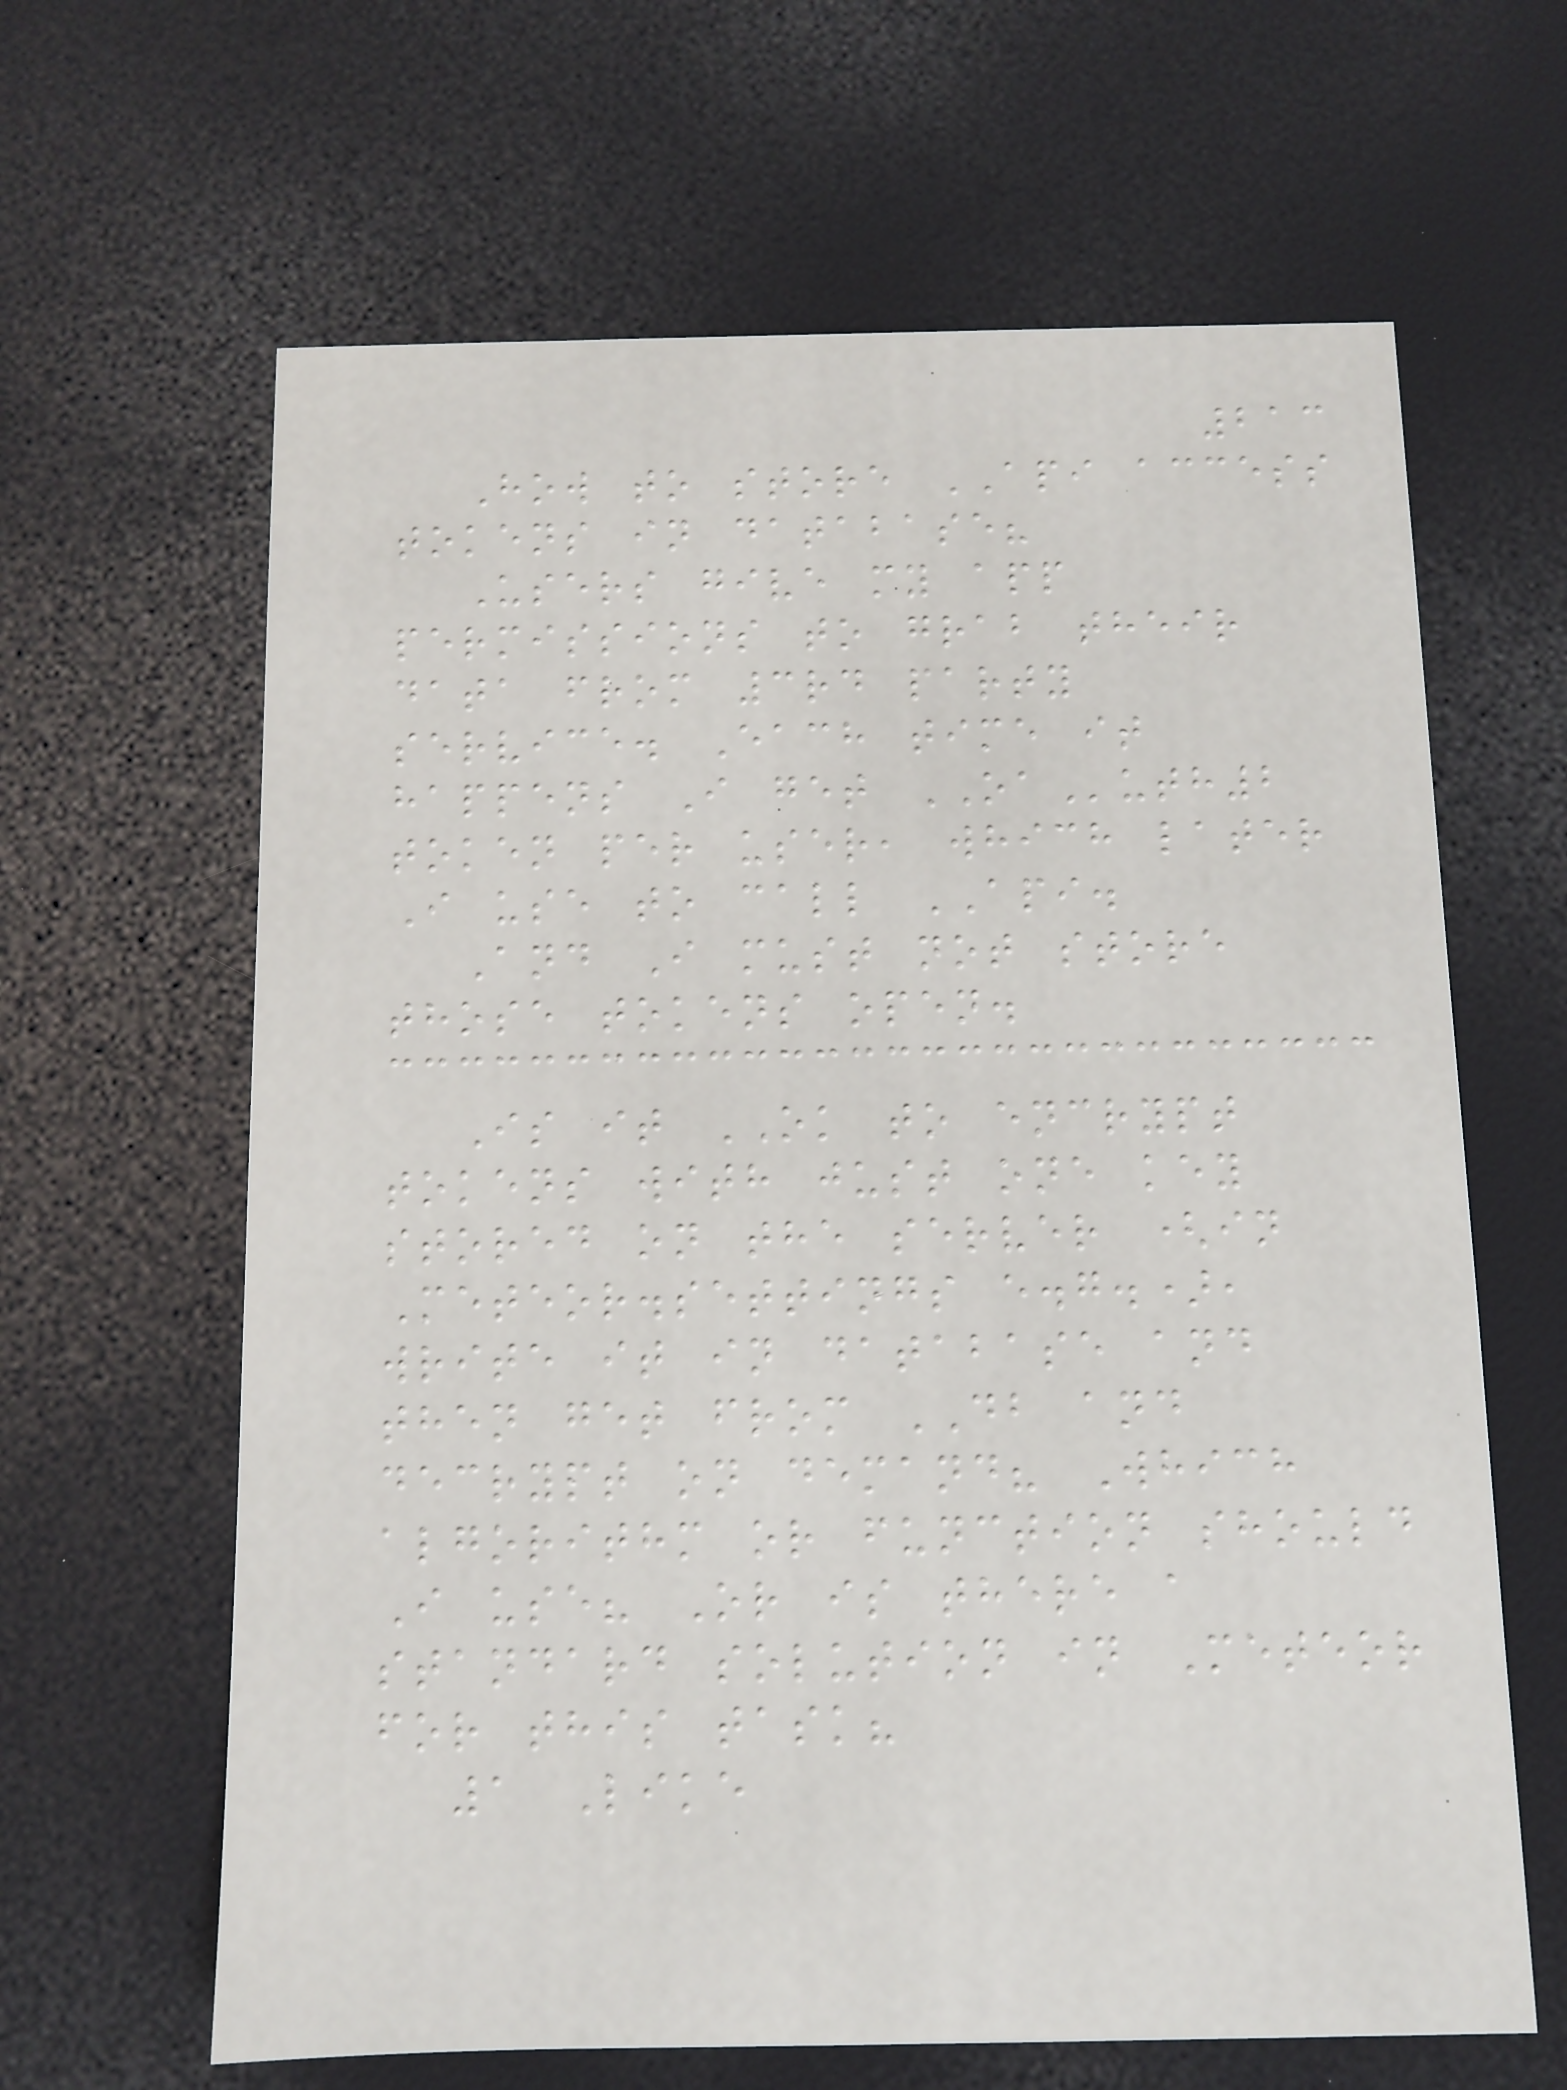213
How to store API access
tokens in database?
Users give my app
permissions to grab their
data from 3rd party
service. Each time it
happens I get OAuth2
token per user, which later
I use to call API.
And I must not store
those tokens open.
Is it OK to encrypt
tokens with just one key
stored on the server (in
Meteor.settings e.g.),
write it in database and
then get from DB and
decrypt on demand? Which
algorithm or function should
I use? Or is there a
standard solution in Meteor
for this task?
1 Like
